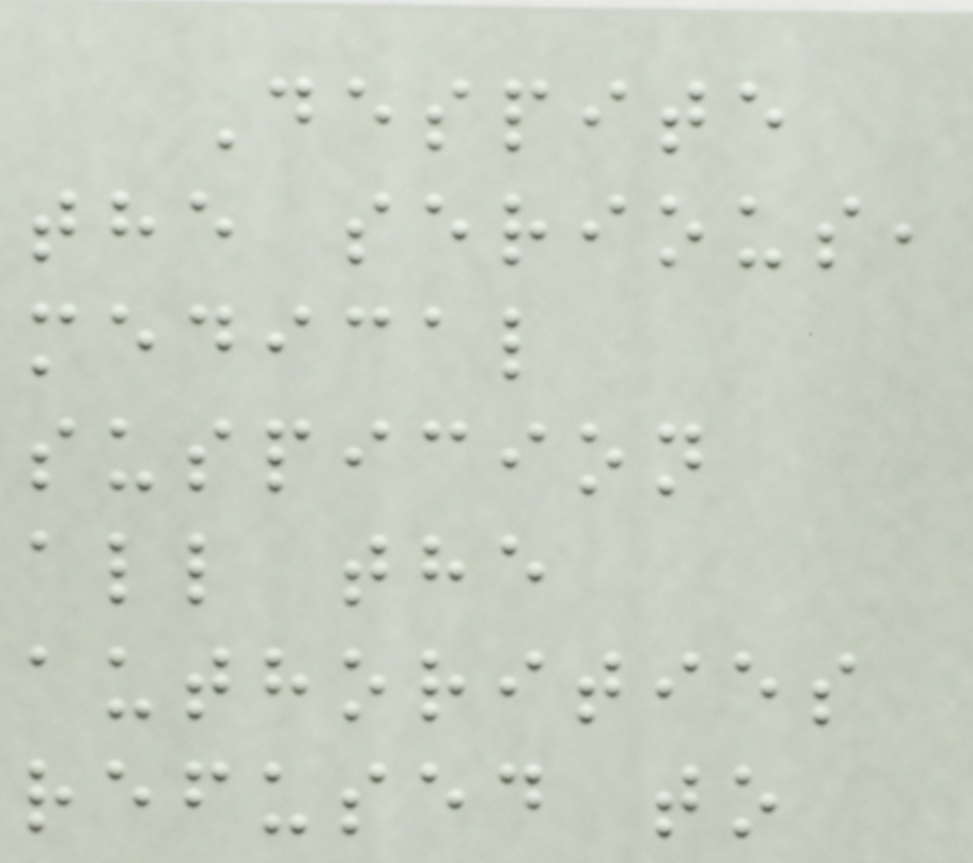Despite
the serious,
medical
suspicion
all the
authorities
refused to
